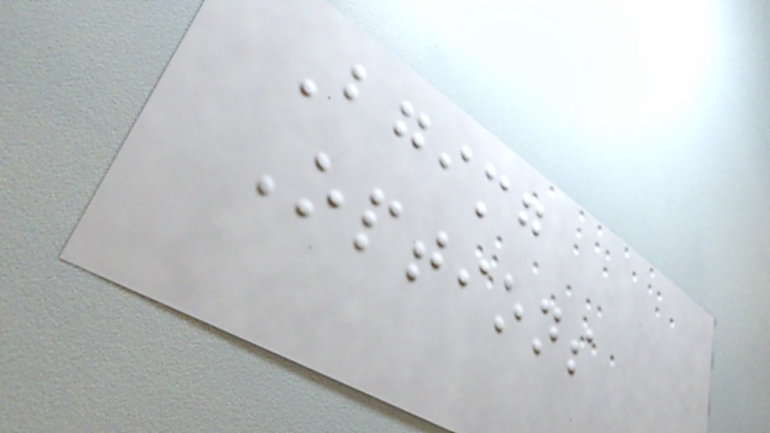Bgimg
Options
